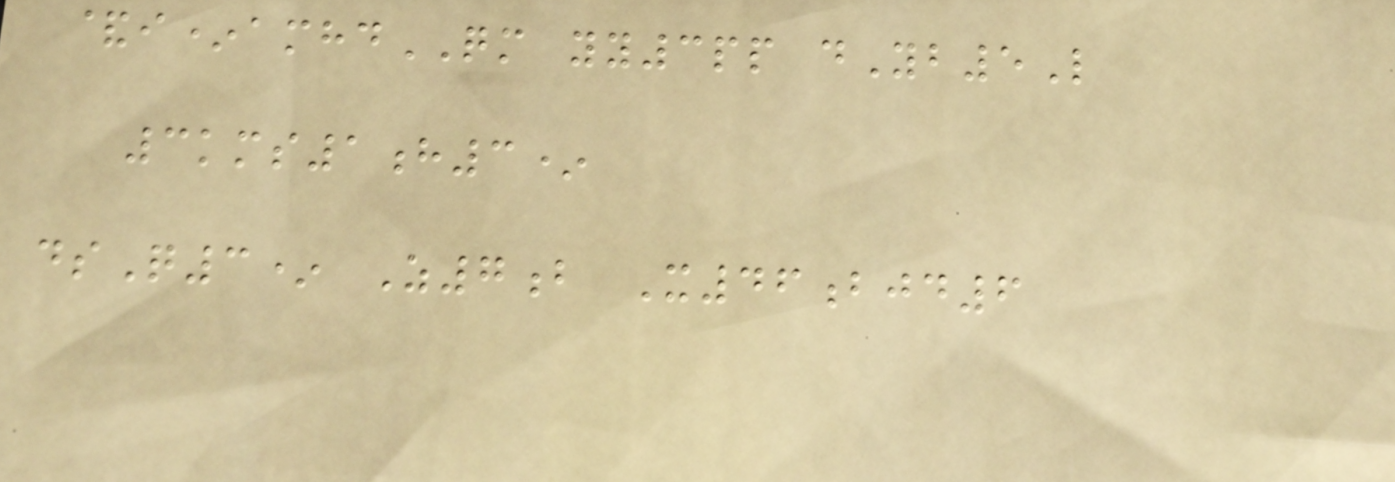&i*amhdQM yy3pp dYb5L
3kms1h3*
dsQ3* Z7b X46bjd6
